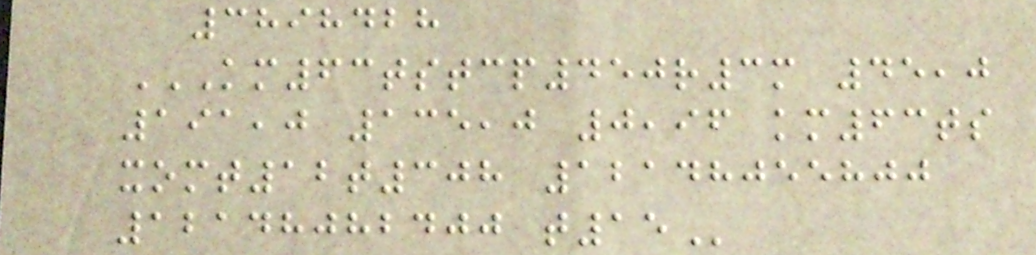3898428
KM63TSTCP450R3M 45,0
191,0 135,0 0,96 KM63TS
XOMT12T308 12148055800
12148082400 T15
